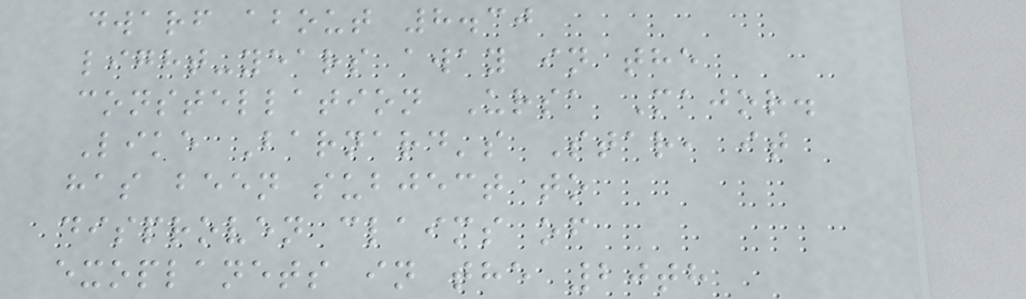dwarf about 8.30
light-years away in the
constellation Ursa Major.
Like Barnard's Star, it
has been subject to
disproven claims of
exoplanets in the 20th
